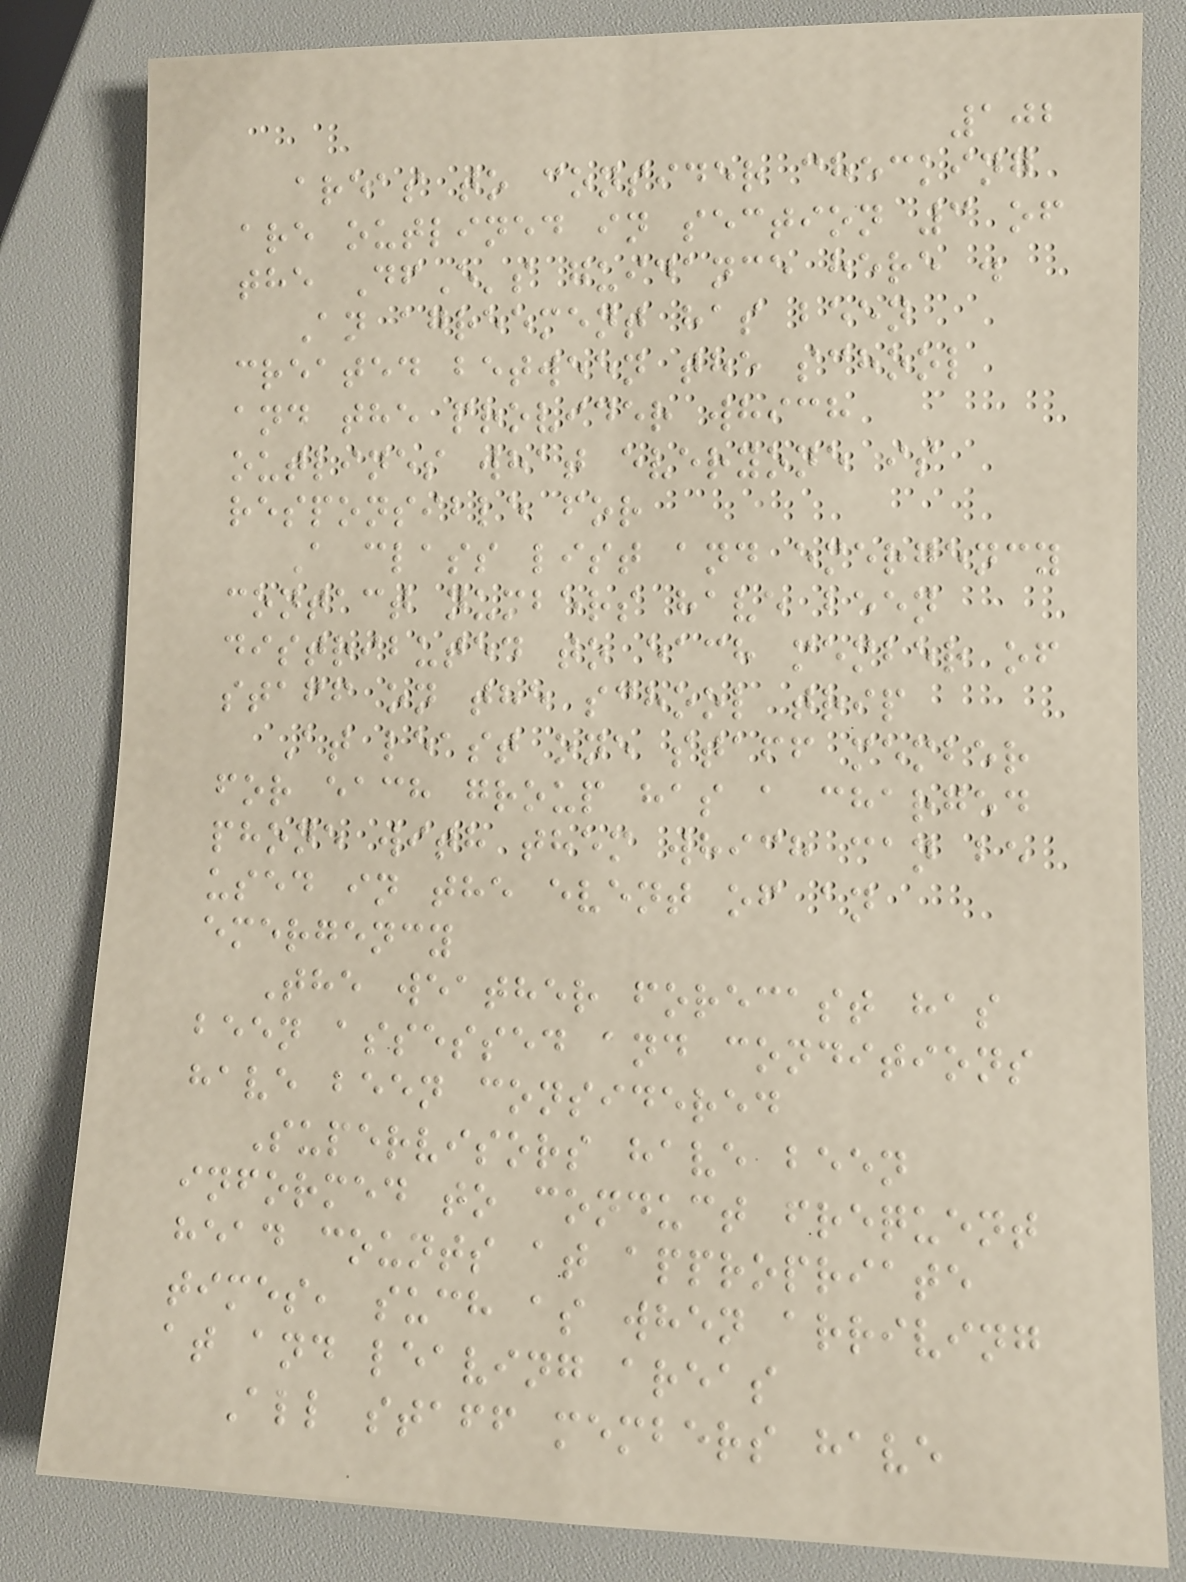102
areas to consider checking
are outlined in section 3 of
the DfE's guidance here .
An agreement has been
created between the school
and the provider which
outlines what everyone is
responsible for
A class list and emergency
contact numbers have been
distributed to each member of
staff on the school trip
At least one staff member
for each group has a charged
phone with them which can be
used in the event of an
emergency
The weather forecast has
been assessed and conditions
have been considered
Supervisors have been
informed to conduct frequent
head counts at appropriate
times, such as when arriving
at and leaving areas
All staff members have
